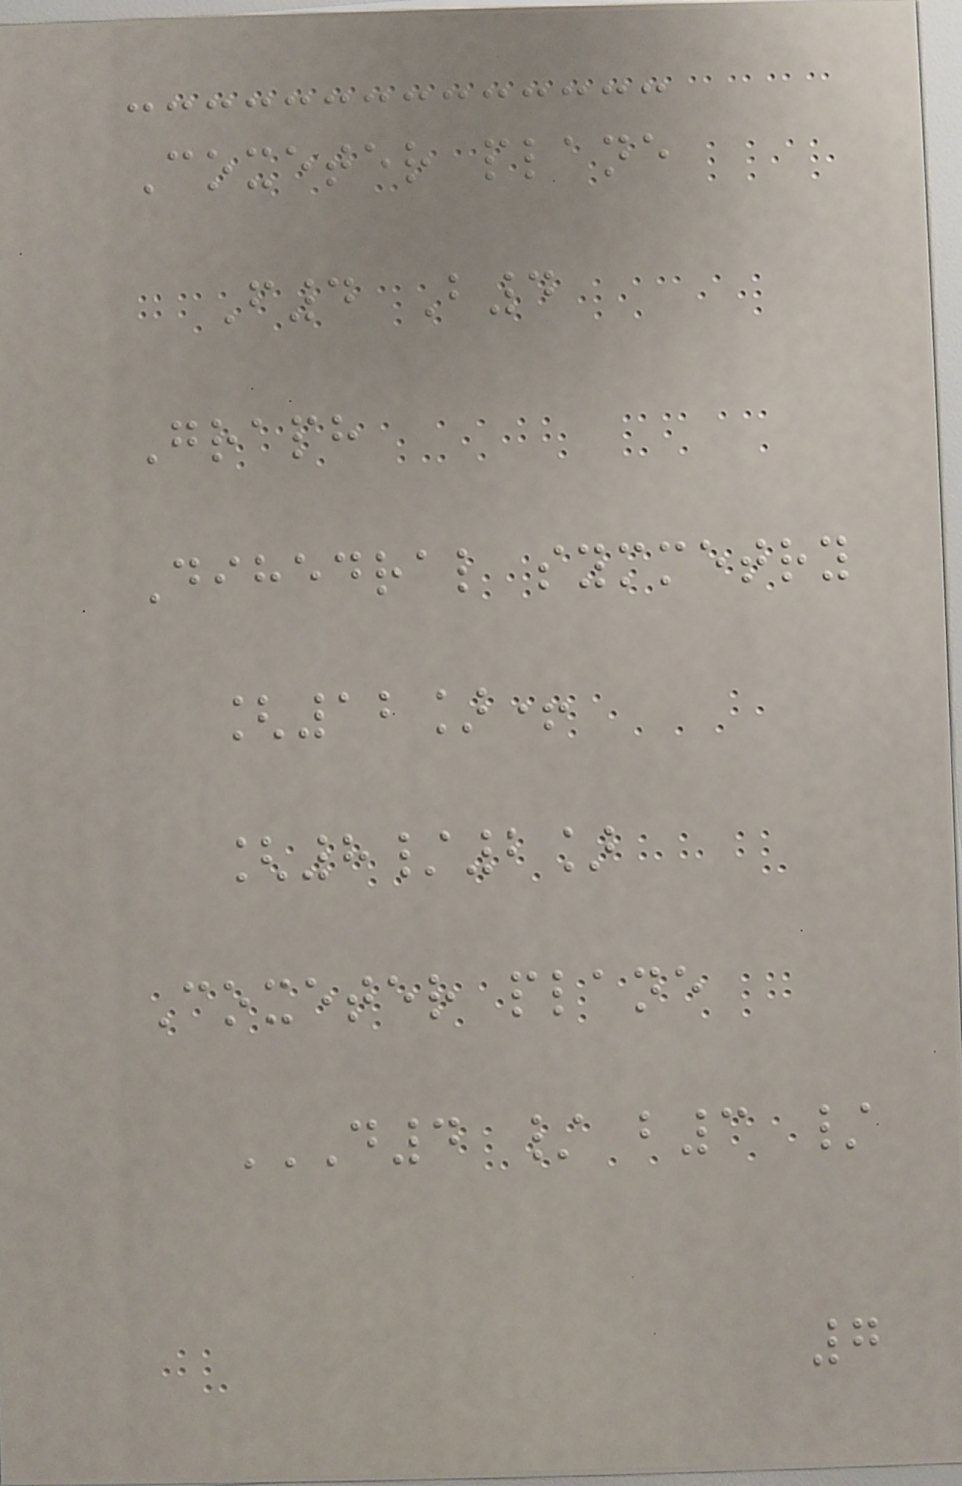Coxeter plane
F4 B4
Graph
Dihedral symmetry
[12]+
[8/2]
Coxeter plane
D4 / B3 /
7
